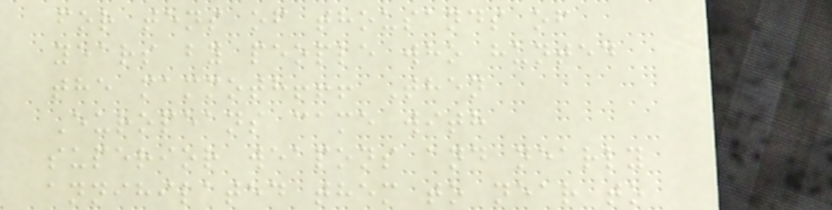for tens of thousands of
years by people who hunted
the mammoth!!! Then
Europeans came with
superior weapons and nearly
annihilated them to near to
